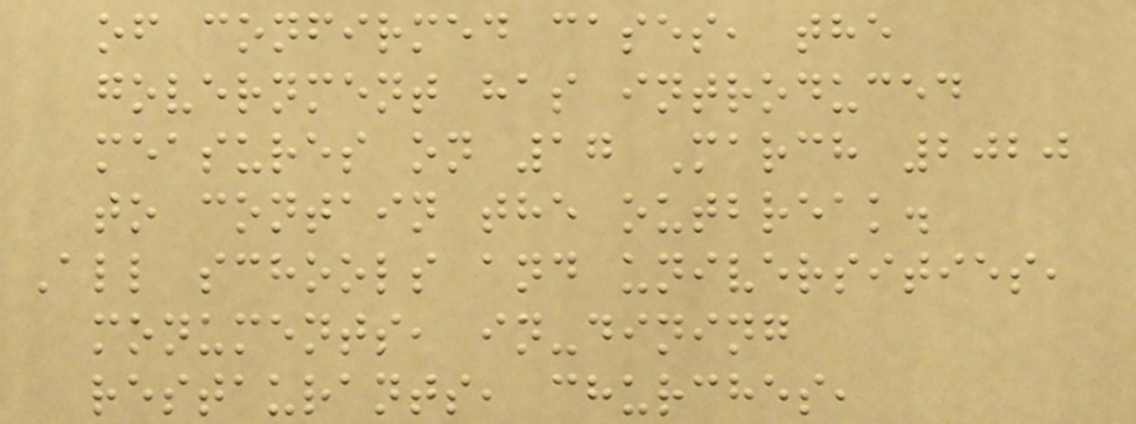of confirmed cases, the
government has introduced
measures on 17 March 2020
to contain the outbreak.
All schools and universities,
monuments, in-dining
restaurants, churches,
